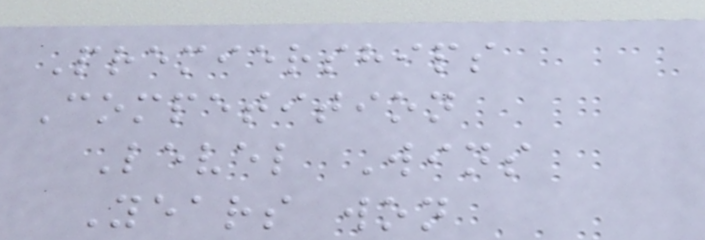Premierships
Competition
Level Wins
Years won
